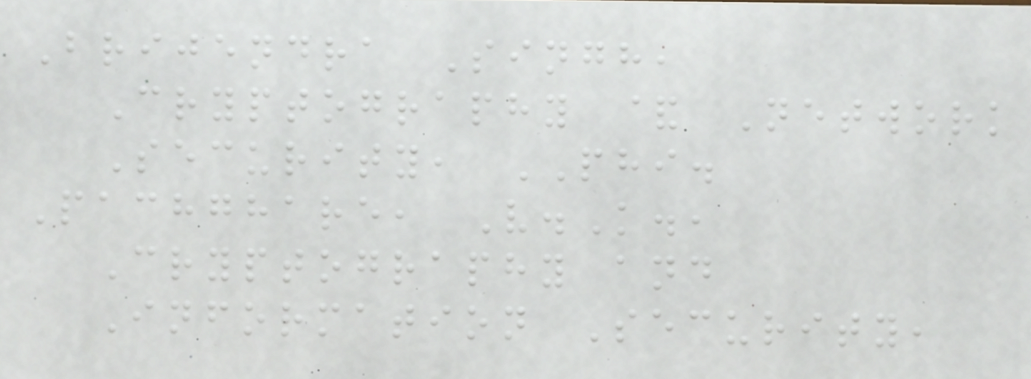Brijendra Singh,
Cryptography & Network
Security, PHI.
Pachghare, V.K.,
Cryptography and
Information Security,
